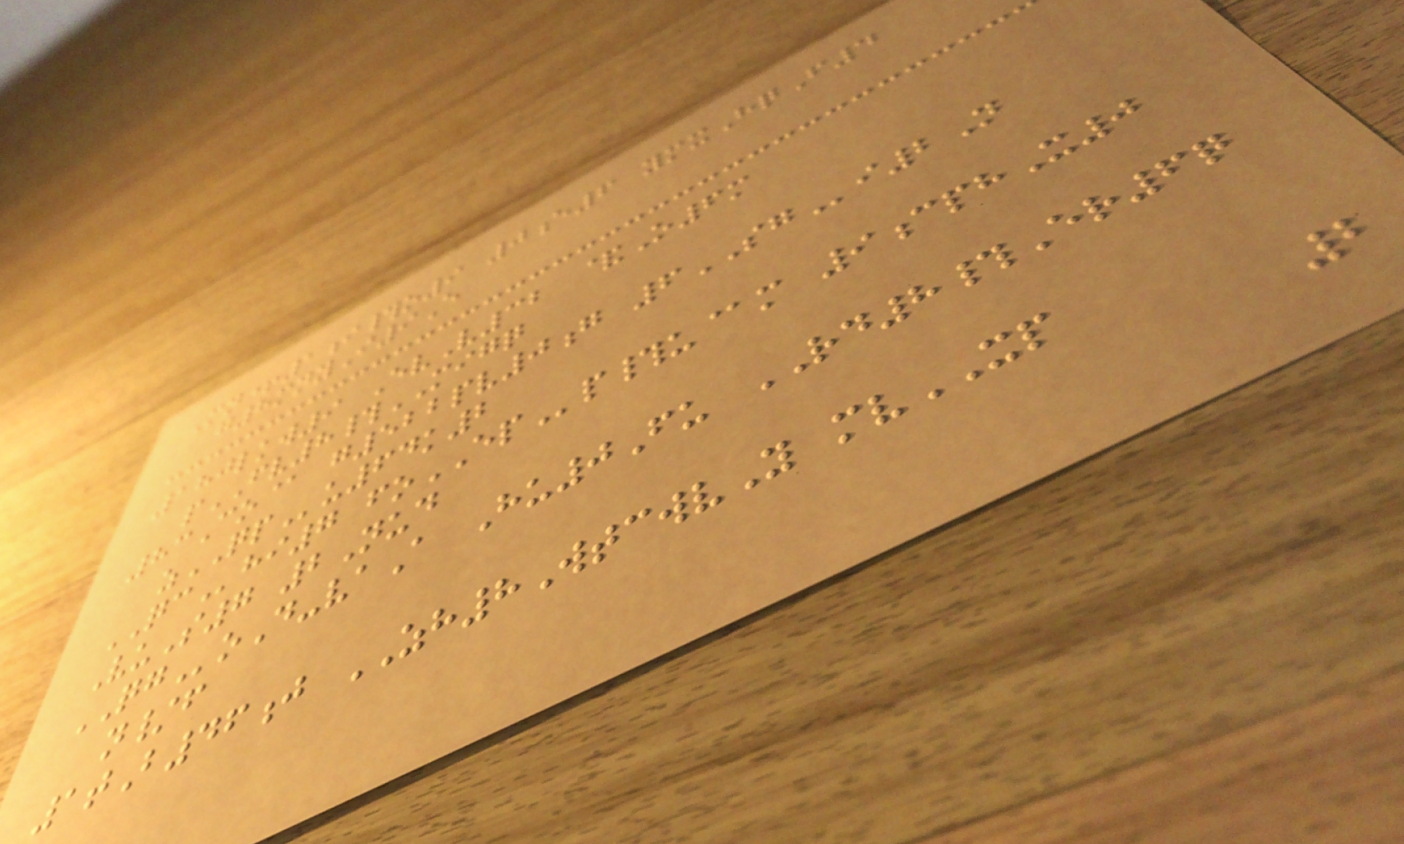Mn+1i#o9 0e6 ymxHqF4
g8mnyI9E
180lkw9 EvV32 &O6m
pFV8#MIGQ
83Co@ g522pv0g 6SGi2N
zQPu64k2
QChi7 foEPp#u@m 9cphX0
VuS7 2Nud
QGoD-vaA Hu0Fu RD8#Er6q
n/f
1tB46j ZH8WtcwvY mvXP
2
